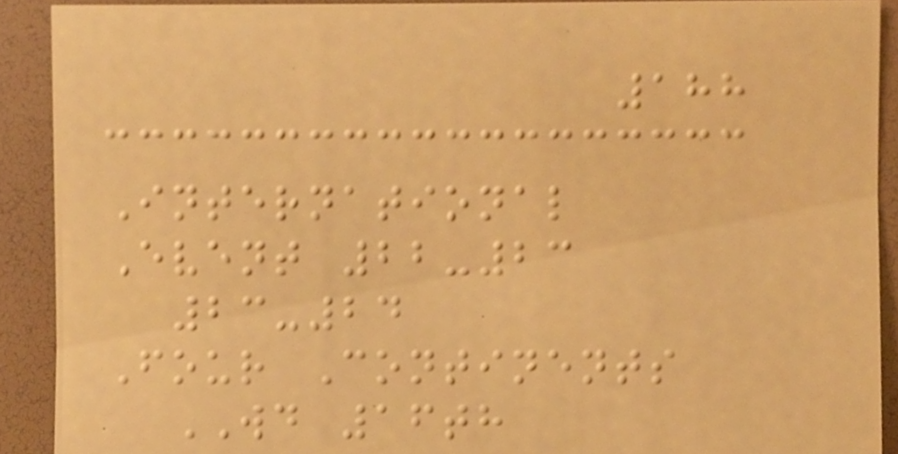188
International
Event 22-23
23-24
Four Continents
WD 16th
